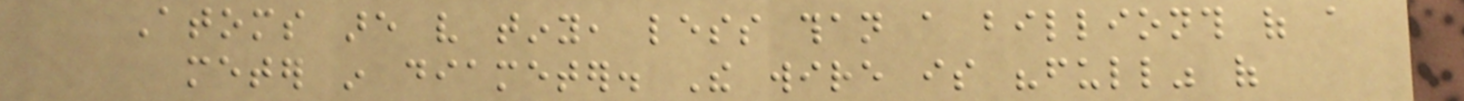Atoms are very tiny, less than a billionth of a
meter in diameter. The wire is "full" of
